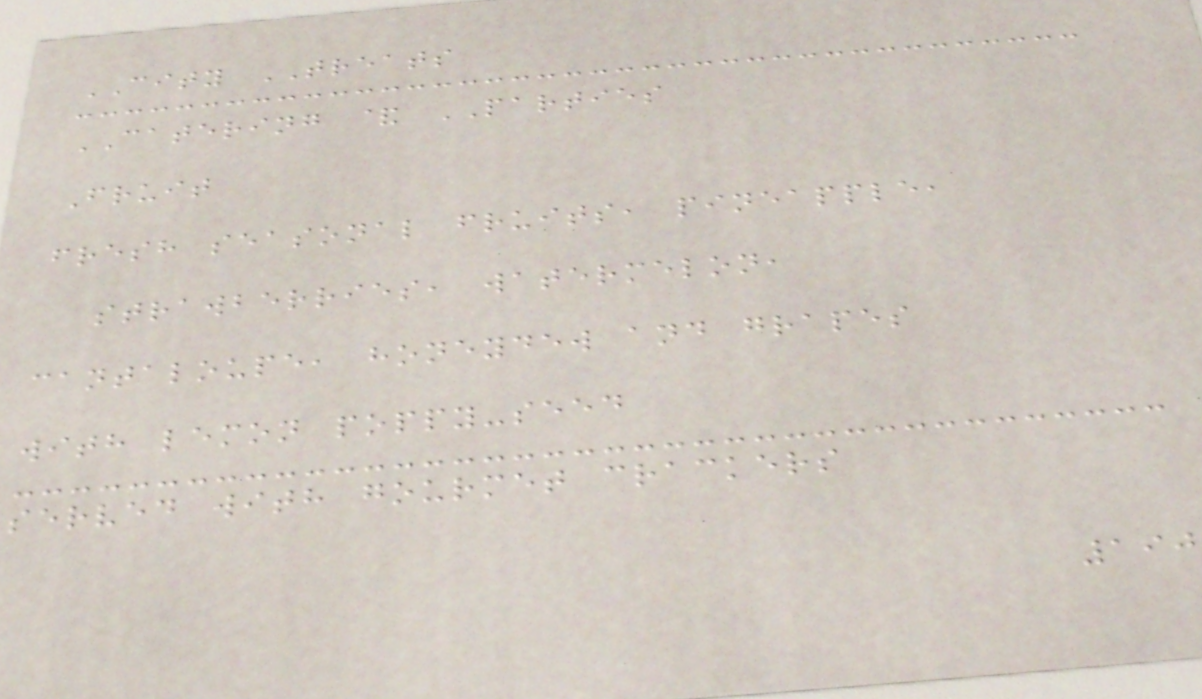CITY TREATS
CATERING & PARTIES
Fruit
fresh seasonal fruits, pineapple,
strawberries, watermelon,
cantaloupe, honeydew and grapes
with lemon poppy-seed
served with gourmet crackers
190
